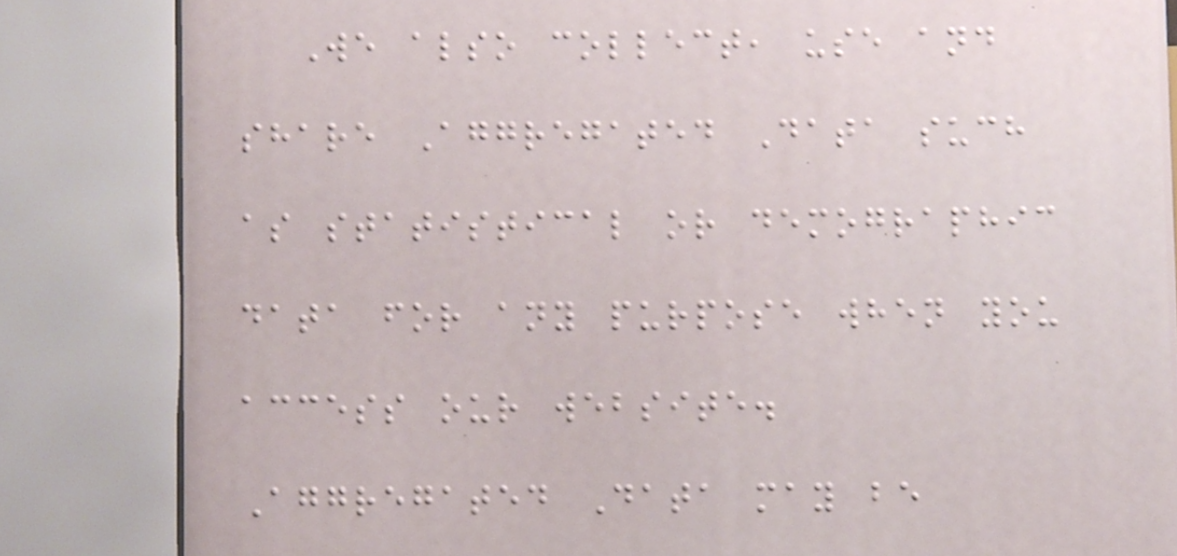We also collect, use and
share Aggregated Data such
as statistical or demographic
data for any purpose when you
access our website.
Aggregated Data may be
